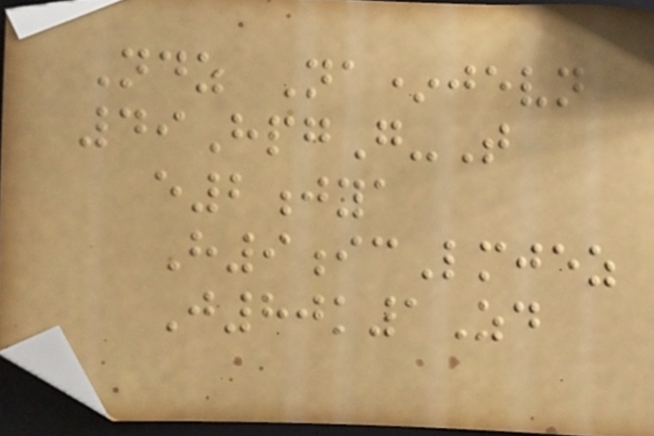Ndz Na*jevn
49HpgG-T
e2jya
H9icLmjez
J80k1Zd
